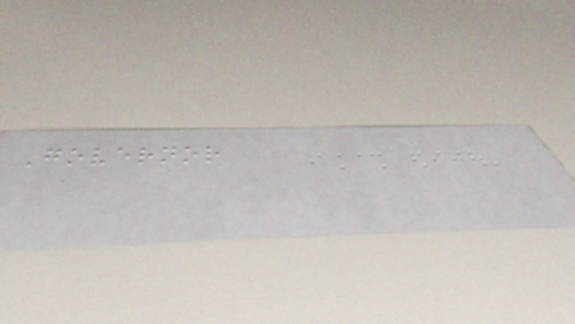Governor
